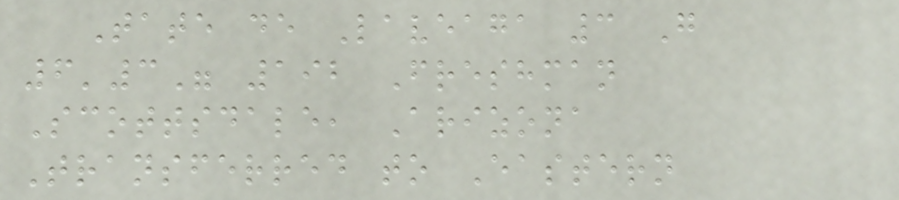Tate de Laveaga 3 G
6'3" 192 Freshman
Scottsdale, Arizona
Transferred to Eastern
